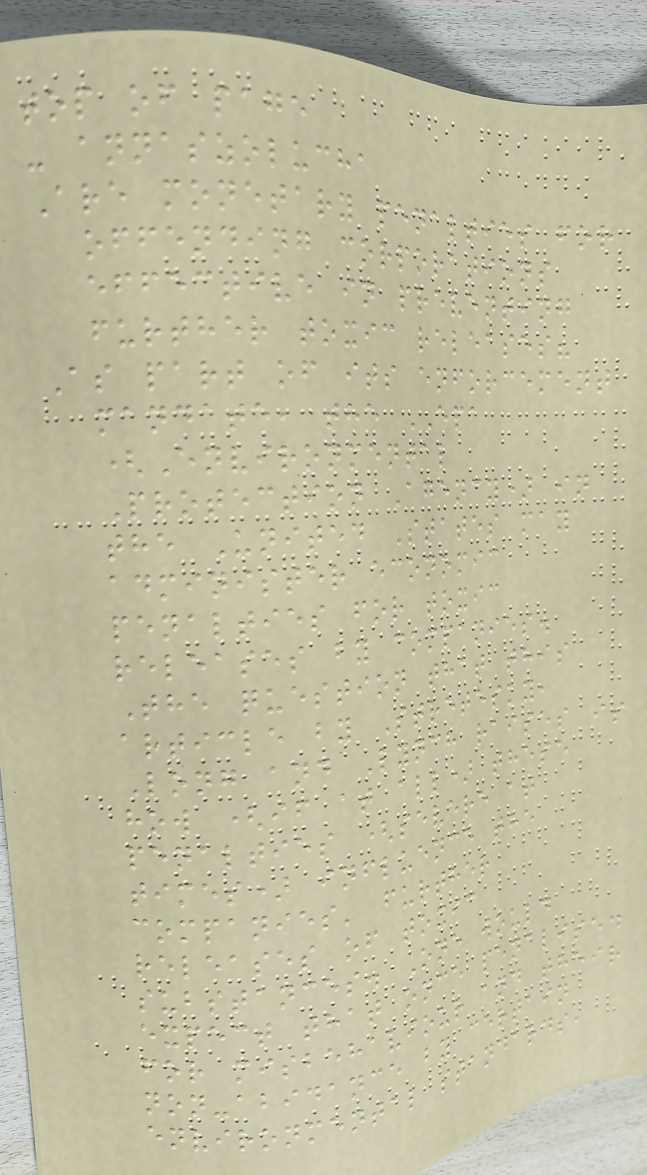top of page
- annaszolucha
Are monetary penalties for
offending corporations
effective in preventing
further toxic releases?
As part of its enforcement
mandate, the EPA
(Environmental
Protection Agency) in
the United States may
administer economic
penalties for toxic
releases by companies.
The question that this
article by Stretesky,
Long and Lynch raises is
how (if at all) these
penalties (severe at
times) influence the
companies' further
releases of toxic
substances. One would
expect that once penalised
for misbehaviour and their
non-abidance by certain
environmental standards,
